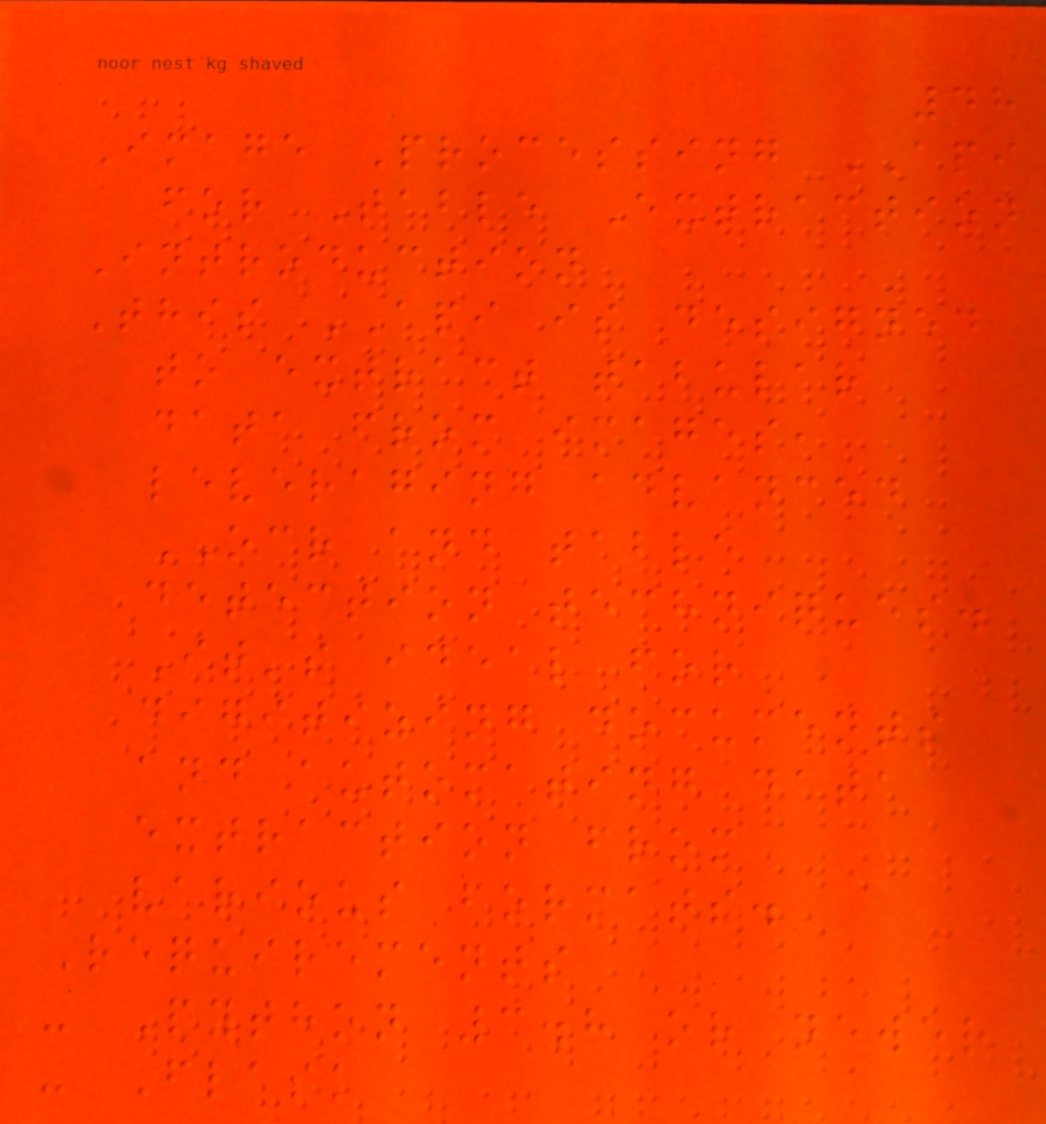48
Image Processing API
for Table Extraction
Introduction
This API is designed
to extract tabular
data from images,
leveraging advanced
OCR and table
detection techniques.
It's ideal for
digitizing documents
and automating data
extraction from
various formats.
Requirements
- Python 3.8 or newer
- Flask
